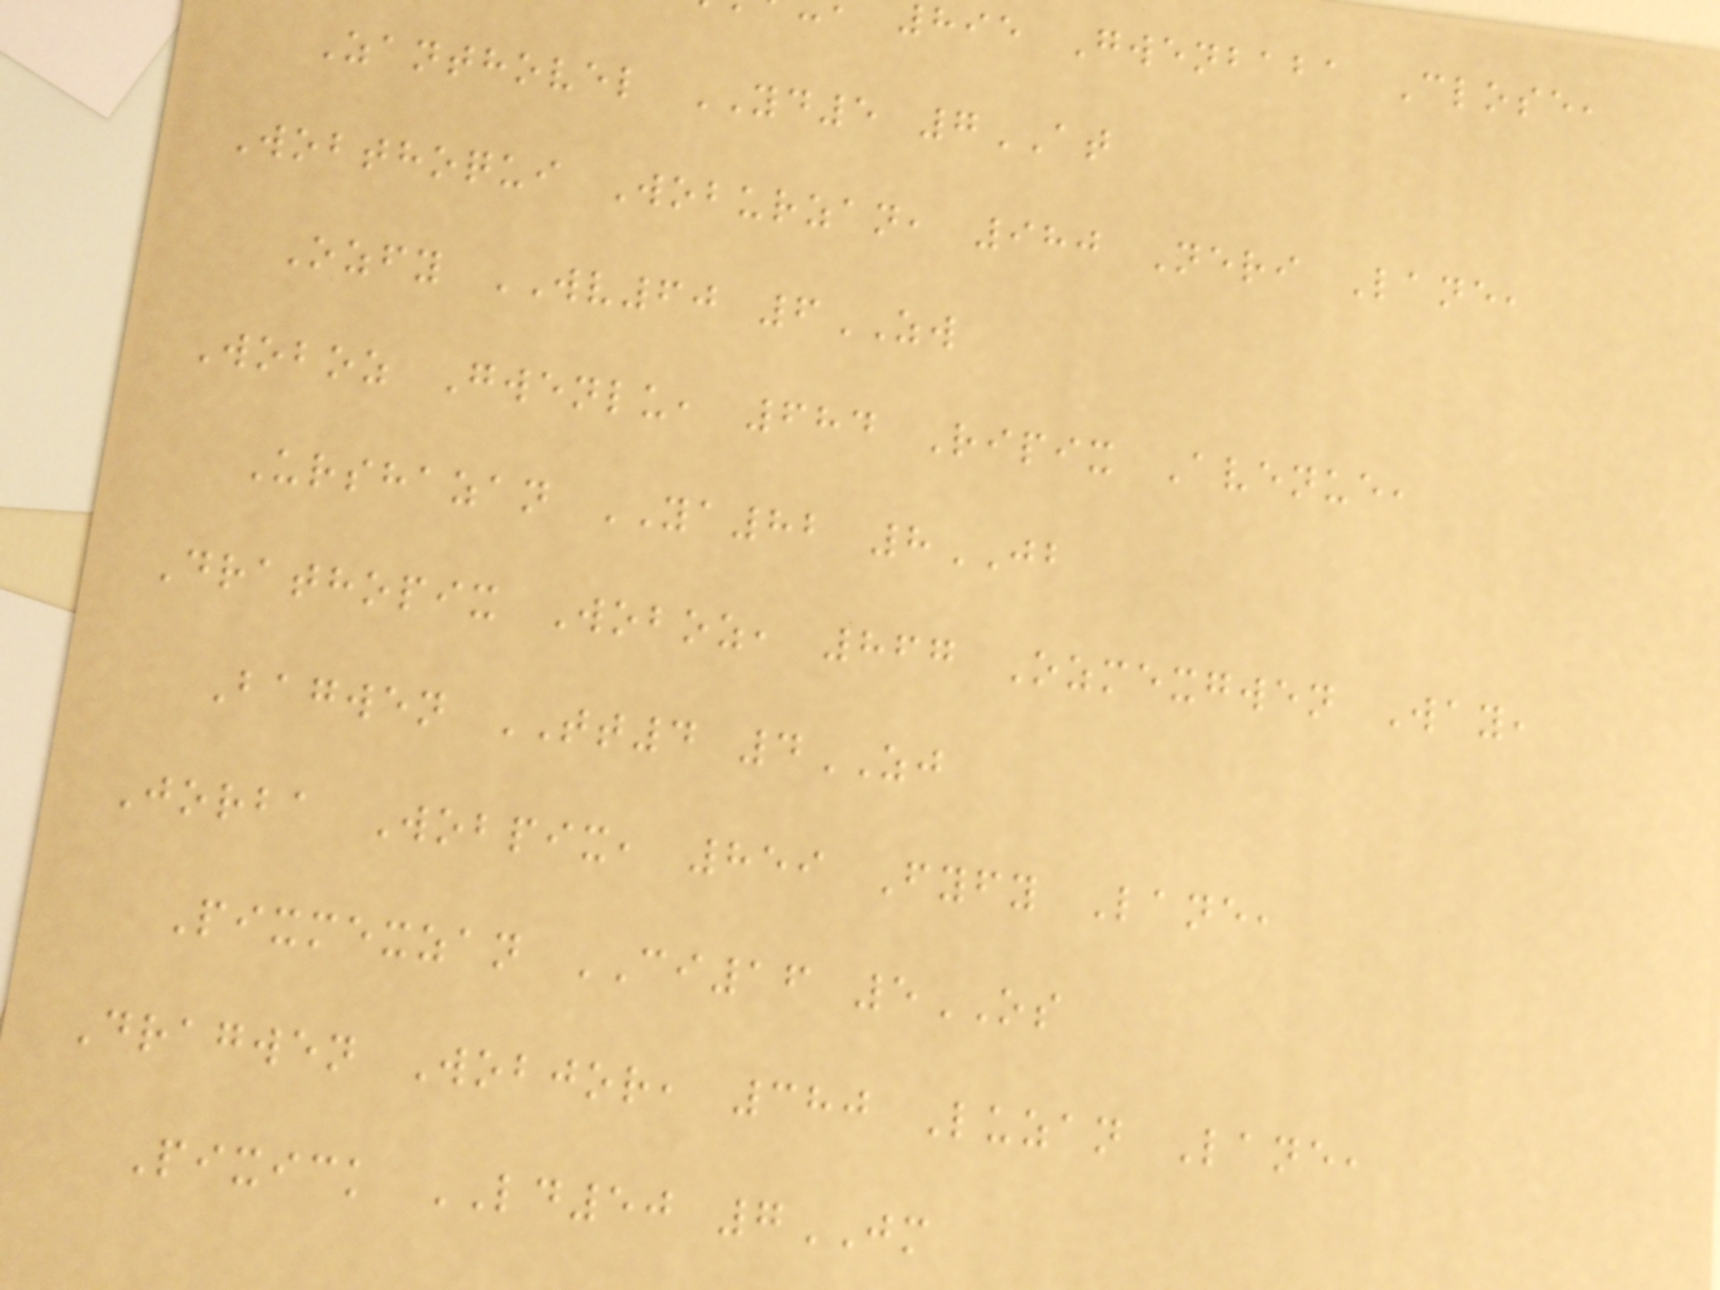895 Gwenbaba Close,
Zanthovel YD5 7AT
Wobthoqui Woburzan, 980 Neri Lane,
Ozfy WV60 6ZW
Woboz Gwenlu, 684 Ripix Avenue,
Urshazan YA82 8JB
Drathopix Woboz, 867 Ozmexgwen Way,
Bagwen TT4 4ZJ
Jorba Wobpix, 859 Fyfy Lane,
Pixmexzan CI16 5OS
Dragwen Wobjor, 380 Luzan Lane,
Pixick LD50 7JM
